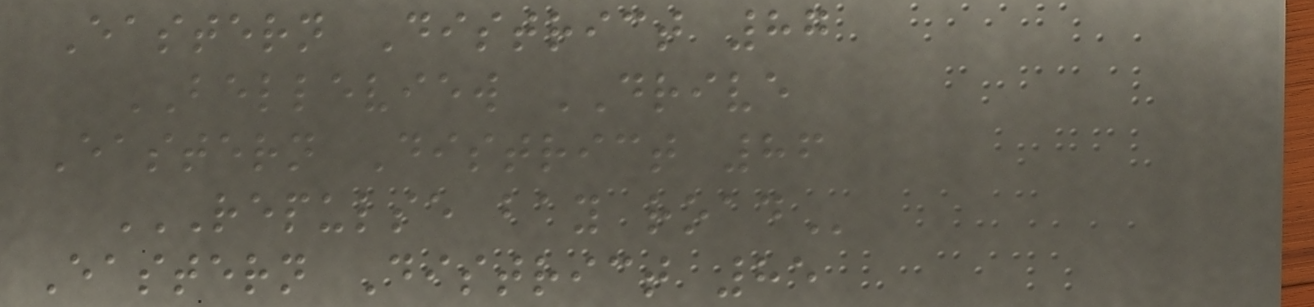Eastern District 87
BELLEVIEW DRIVE
Eastern District 86
REPULSE BAY ROAD
Eastern District 85
